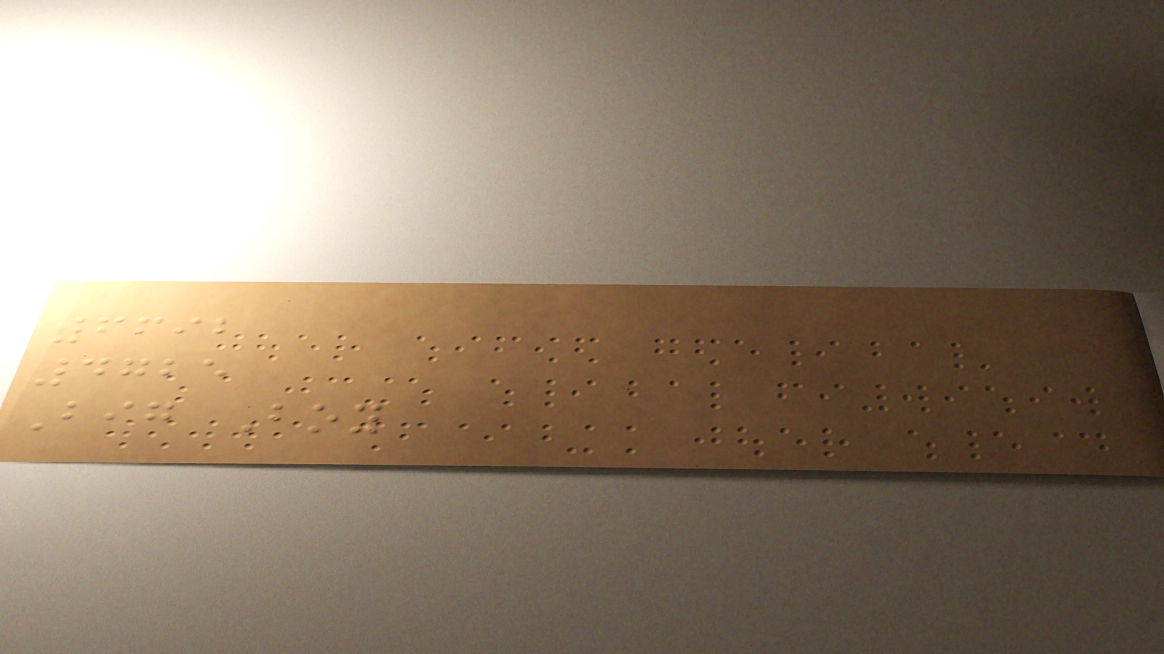6692
4725
Big Boy
